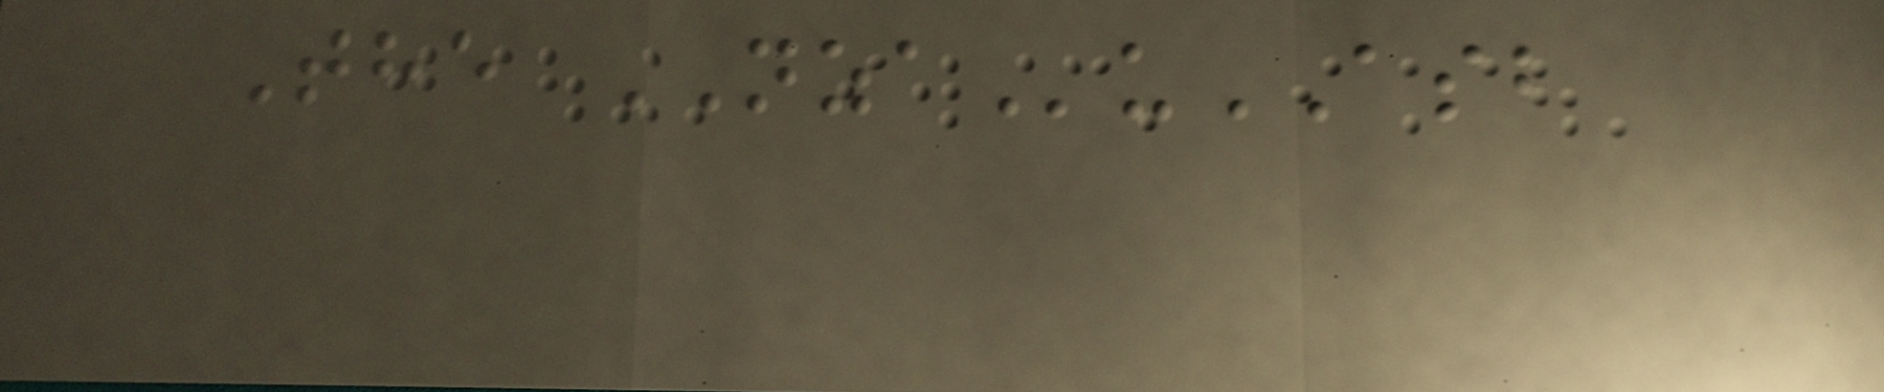The NZAuASB
